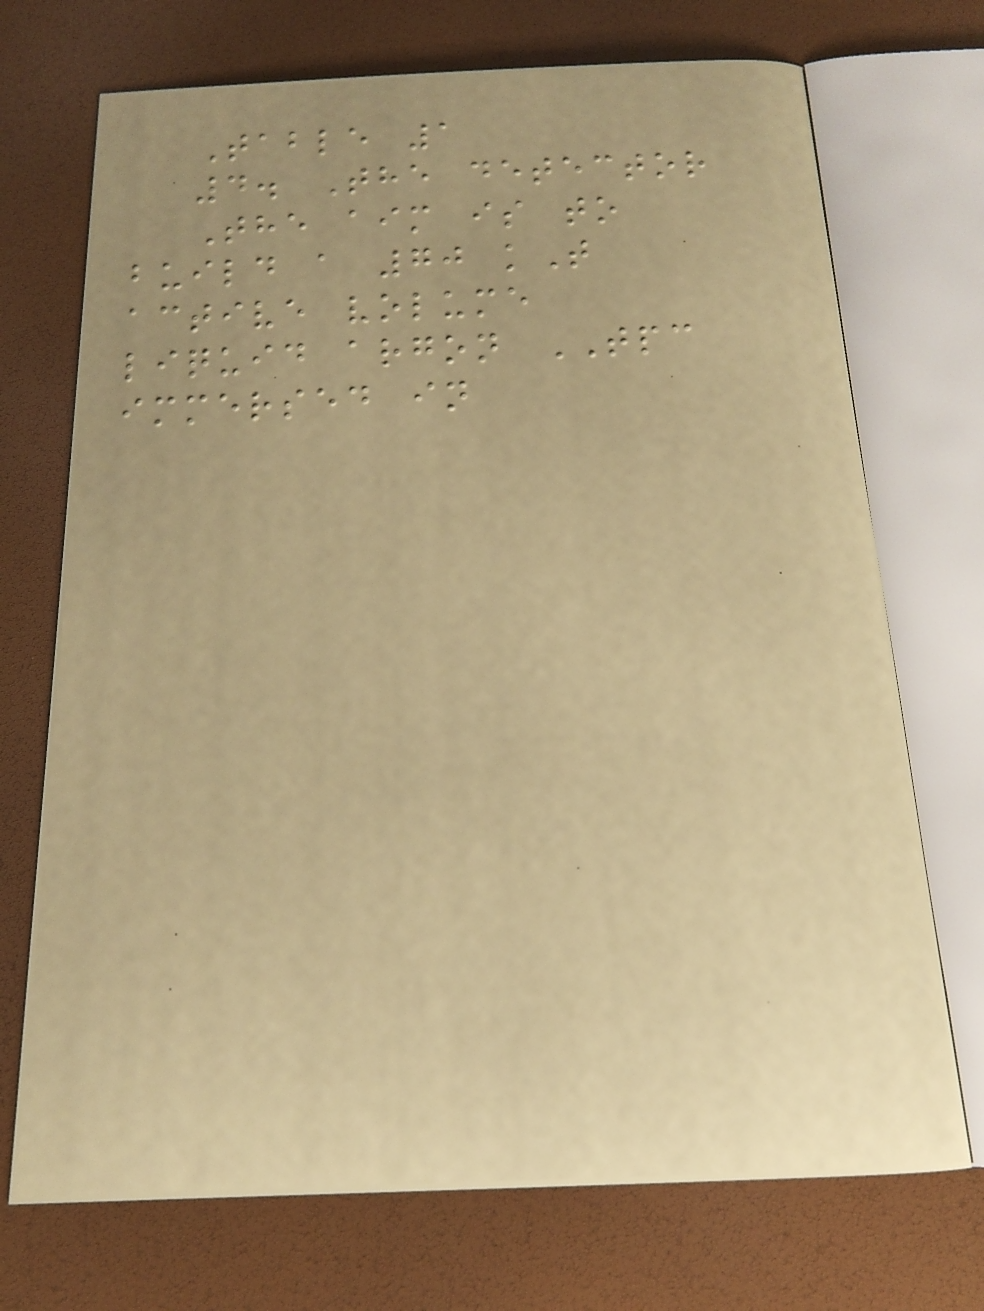Table 1
4. The detector
The aim is to
build a 70 kT
active volume
liquid argon TPC
immersed in
